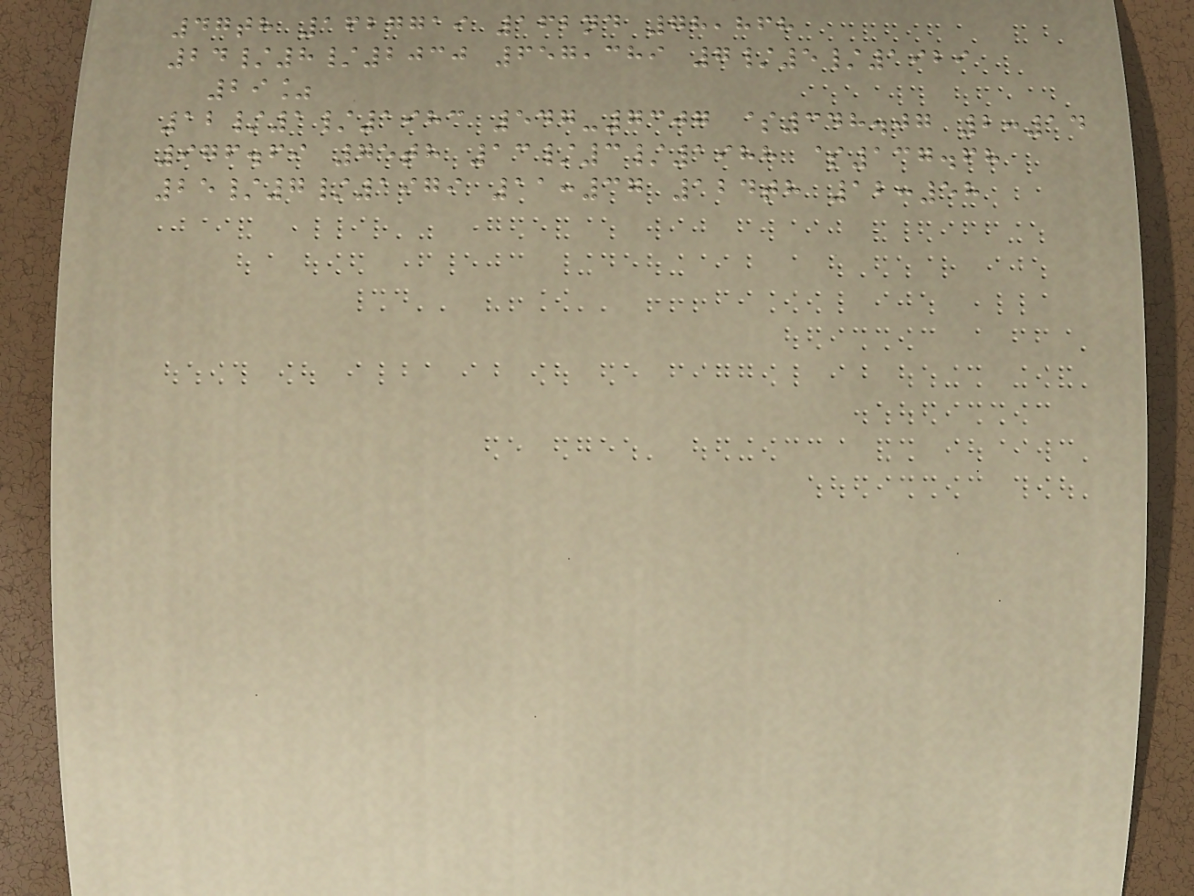47th 1627719 162nd 78,868
24/8/2030 657,389 7/5/1929
29%
12/1/1983 547-7307 $348.07 2:14
976.69 75th 13/3/1988 $137.68
25/7/1979 11:37 124th 12:58
